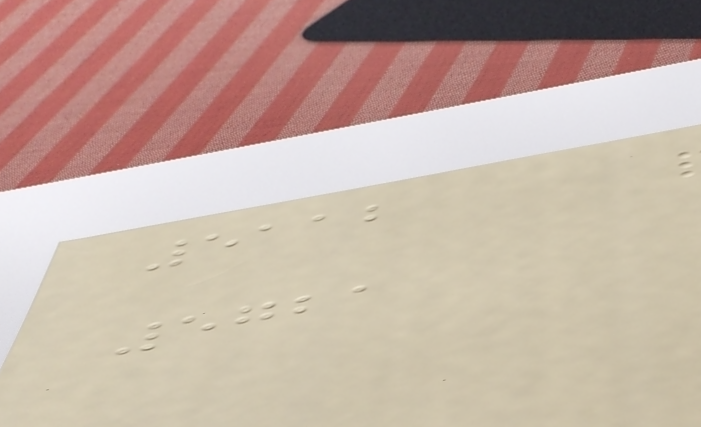5112
5721
